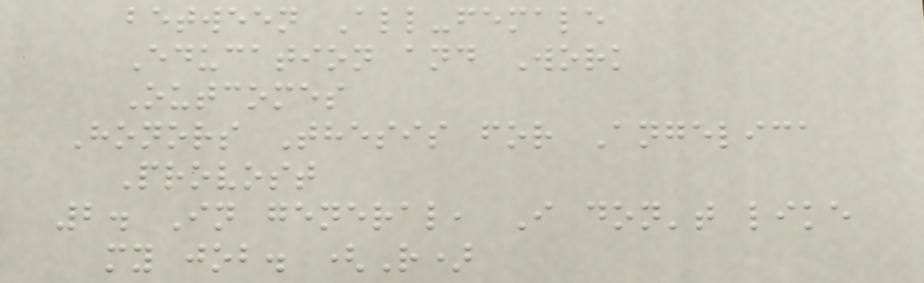between All-female
Education and Work
Outcomes
Honors Thesis for Angelica
Provost
2. In general, I don't like
my job. (R)
